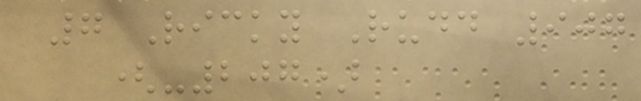7 Ricky Rudd 907
(-207)
